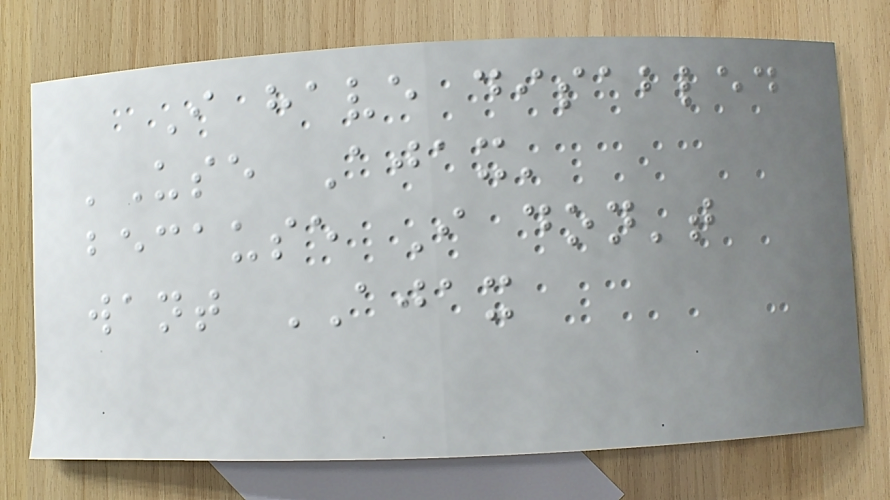I have disabled
'Use Ajax'
because I don't
want AJAX
